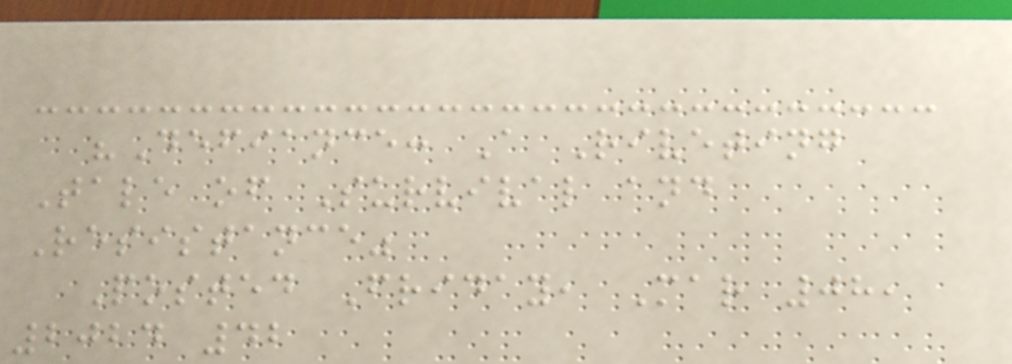"Defiance: A Riveting
Tale of Survival and
Resistance"
Posted Friday, Mar 08,
2024 42
